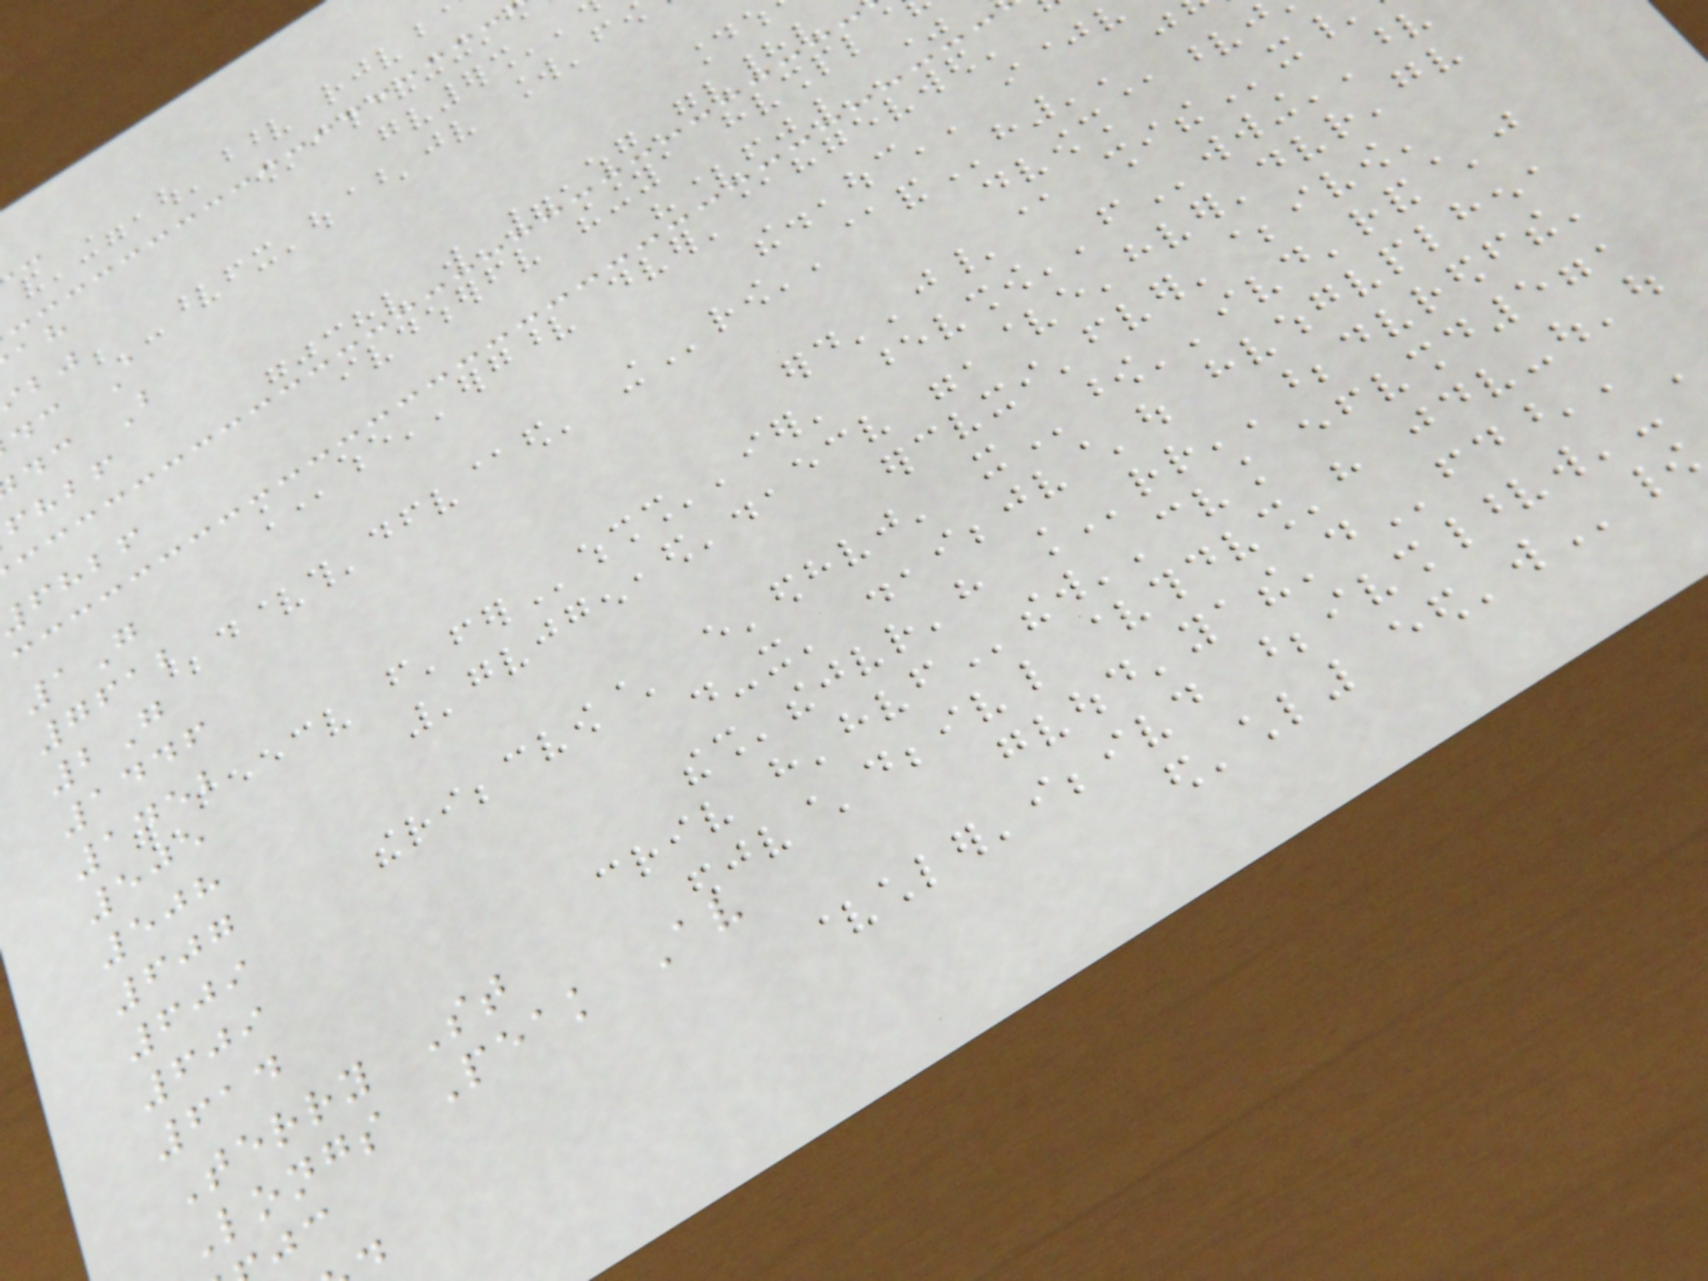dc A
dc B
fhbf
fhbf
1G
7612
2G
1446
1452
505
508
607
609
609
614
Terry St
Longs Peak Av
